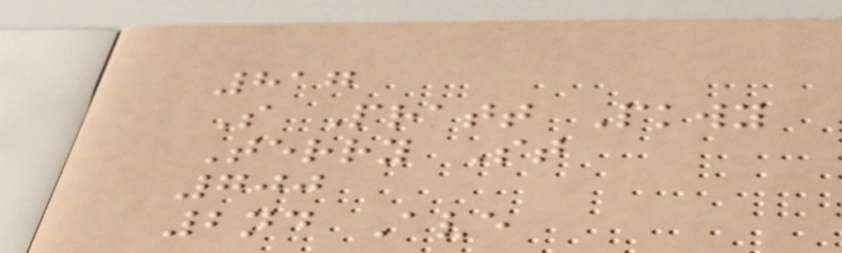817
S Pratt Pkwy
Terry St
700
2nd Ave
